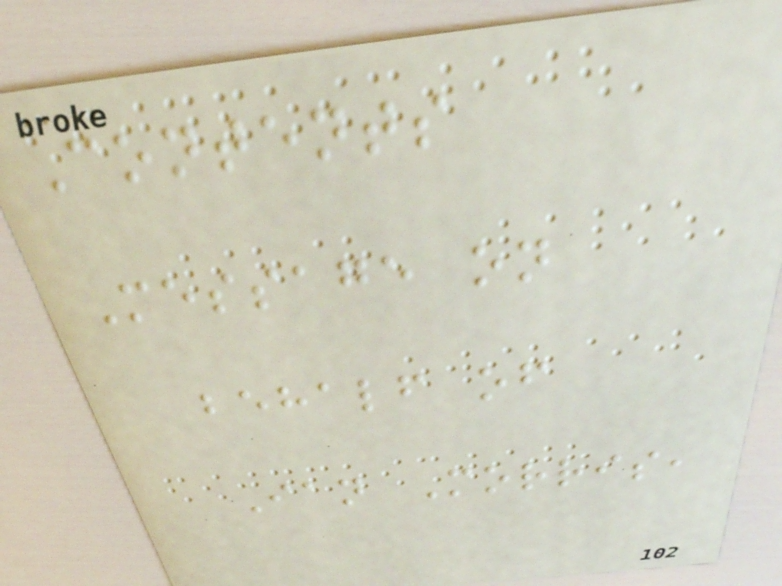Contents
Message on
behalf of
Ian Morris,
